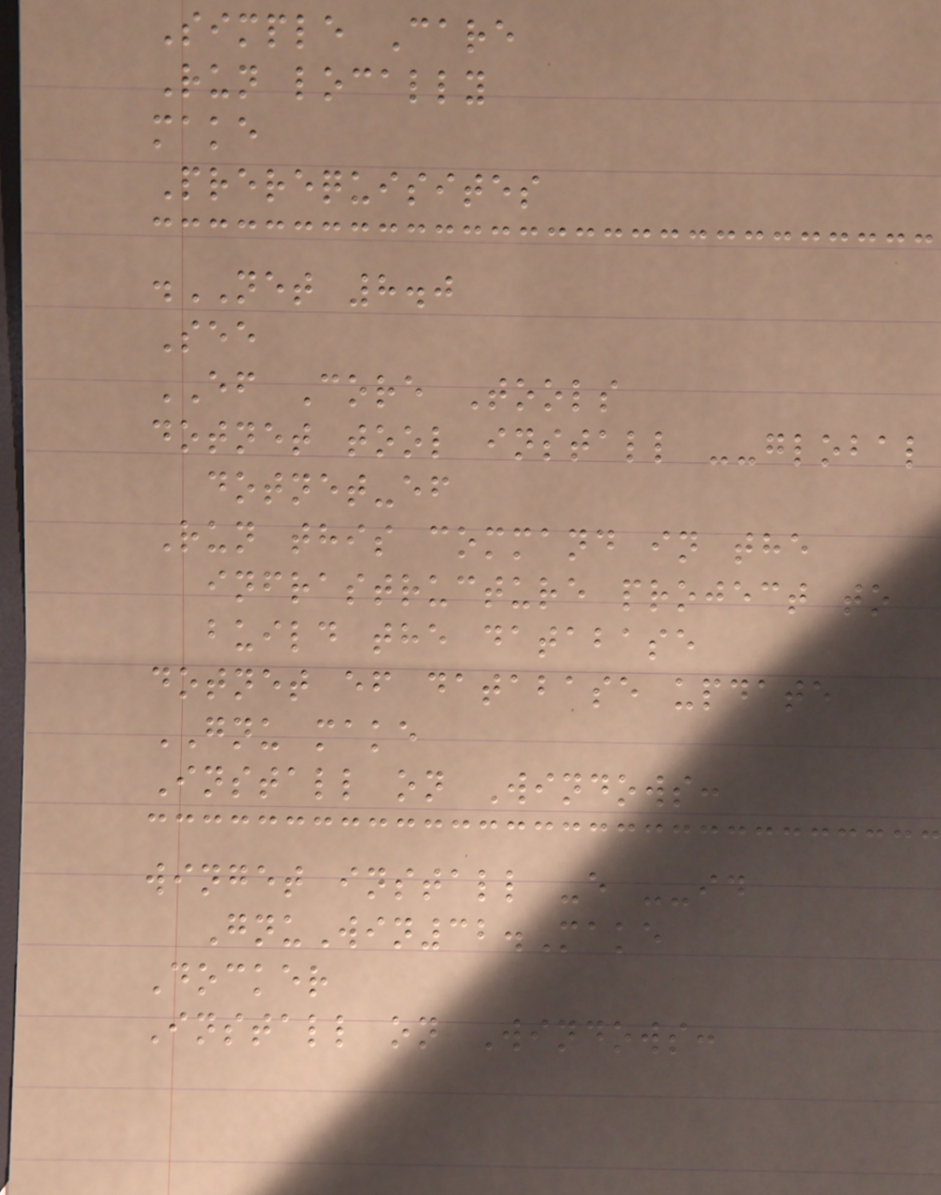Simple Care
Run locally
make
Prerequisites
.NET 8.0
See
EF Core Tools
dotnet tool install --global
dotnet-ef
Run this command in the
infrastructure project to
build the database
dotnet ef database update
GNU make
Install on Windows:
winget install -e --id
GnuWin32.Make
Docker
Install on Windows:
